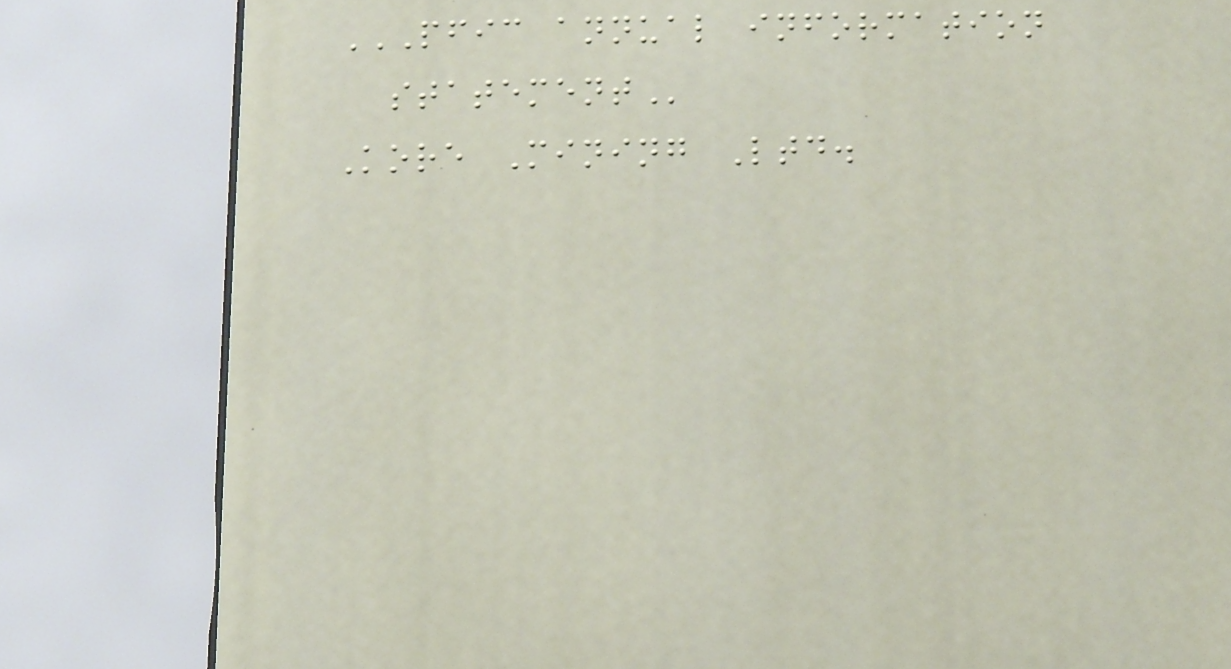PFIC ANNUAL INFORMATION
STATEMENT
Kore Mining Ltd.
